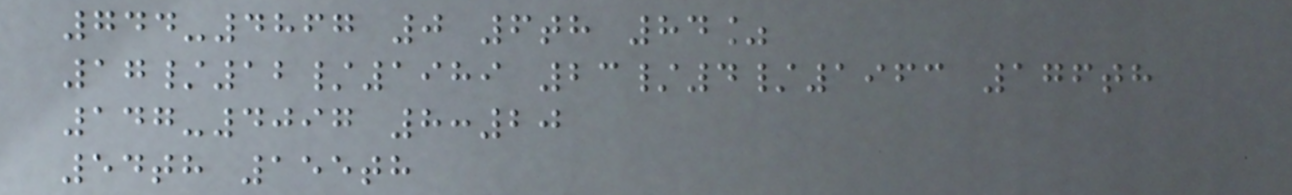744-4867 0 6th 84%
17/12/1989 23/4/1963 176th
147-4097 8:20
54th 155th
